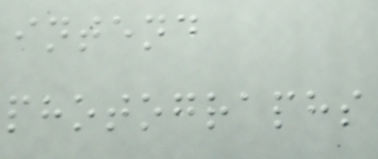intend
photographs
